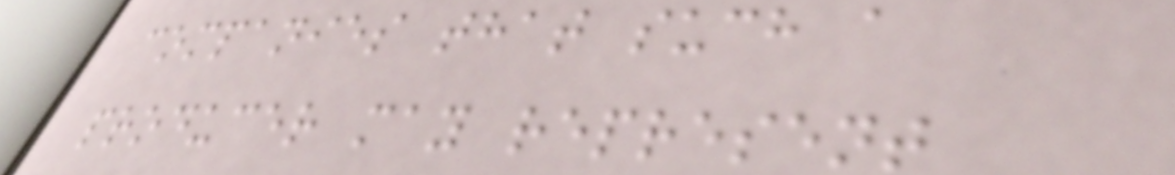companies that such a
producer may represent
